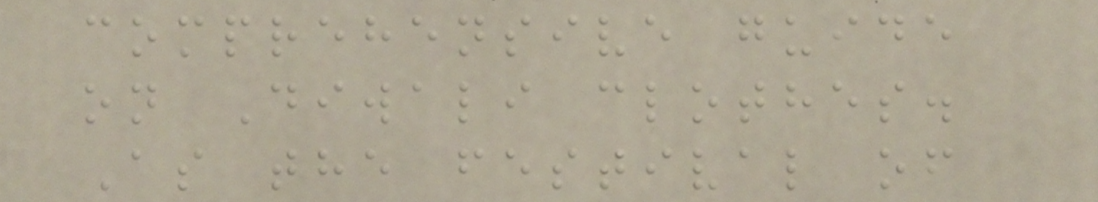comprehensive guide
on Diwali clothes.
As the festival of
